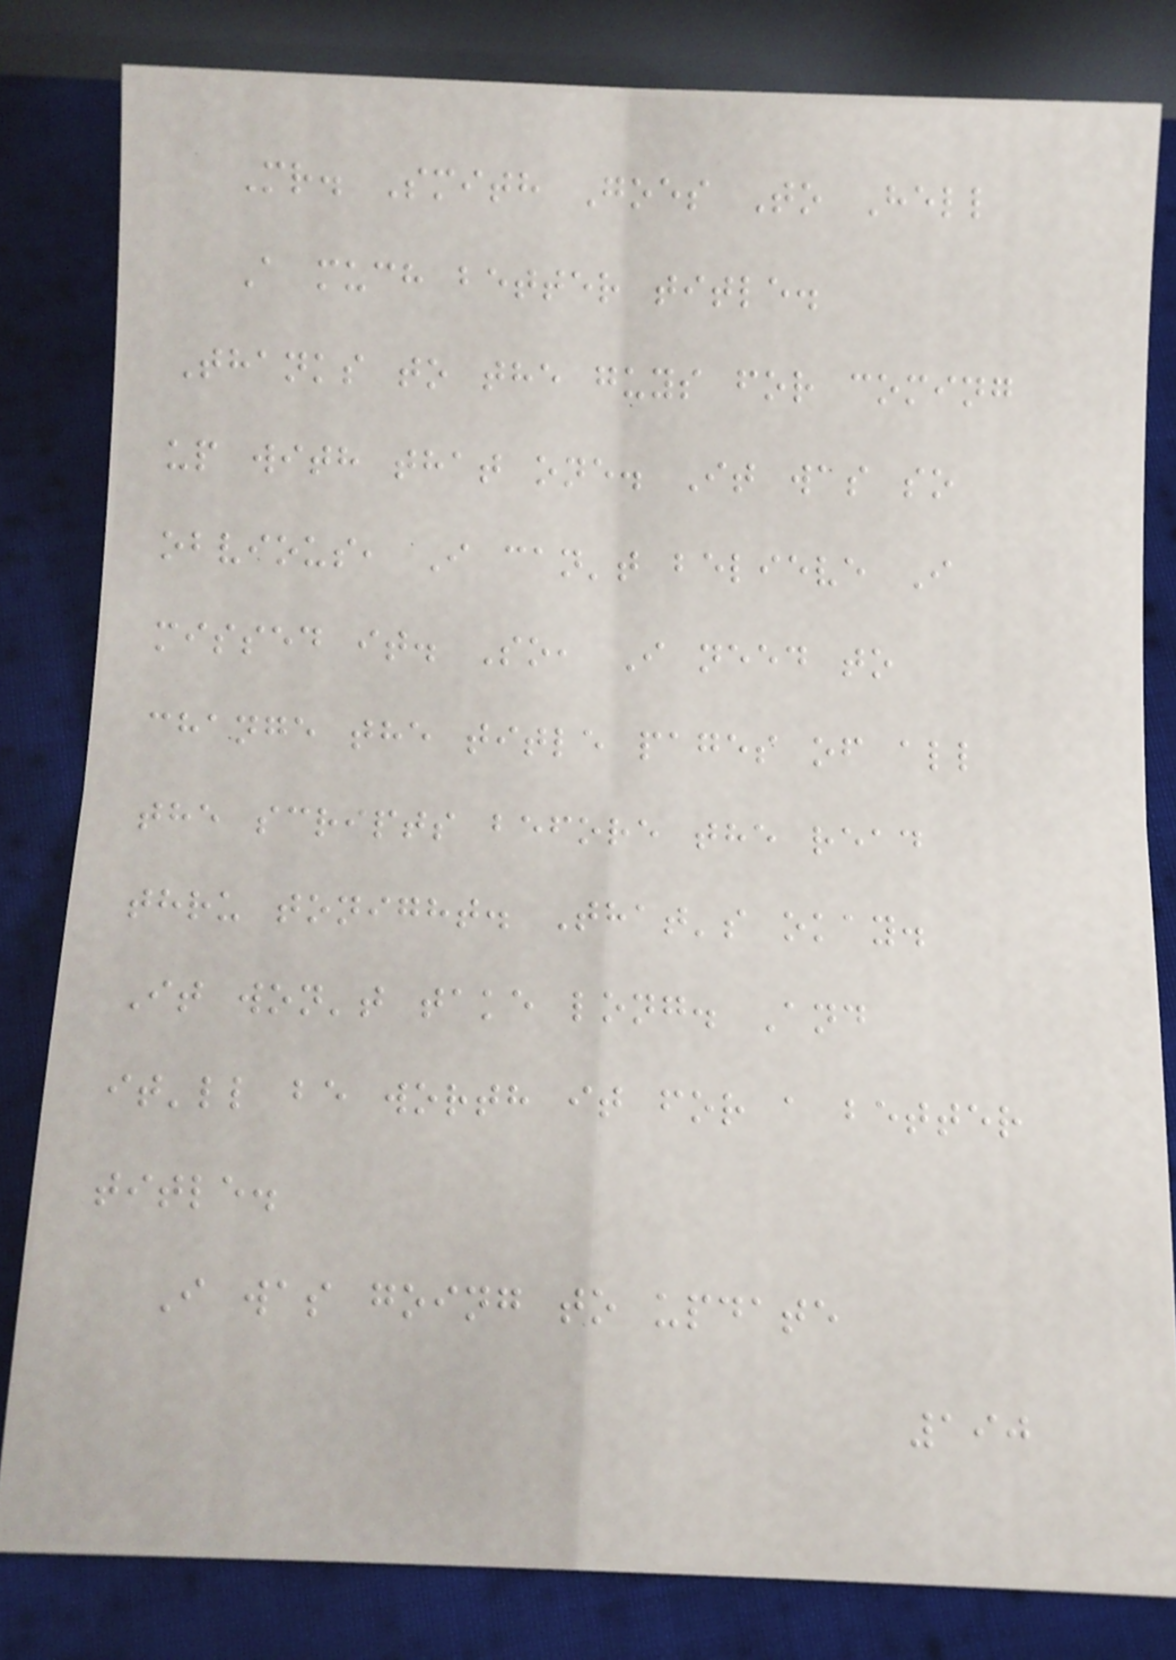Mr. Smith Goes To Hell
A much better title.
Thanks to the guys for coming
up with that one. It was so
obvious, I can't believe I
missed it. So, I need to
change the title pages of all
the scripts before the read
thru tonight. That's okay.
It won't take long. And
it'll be worth it for a better
title.
I was going to update
190
